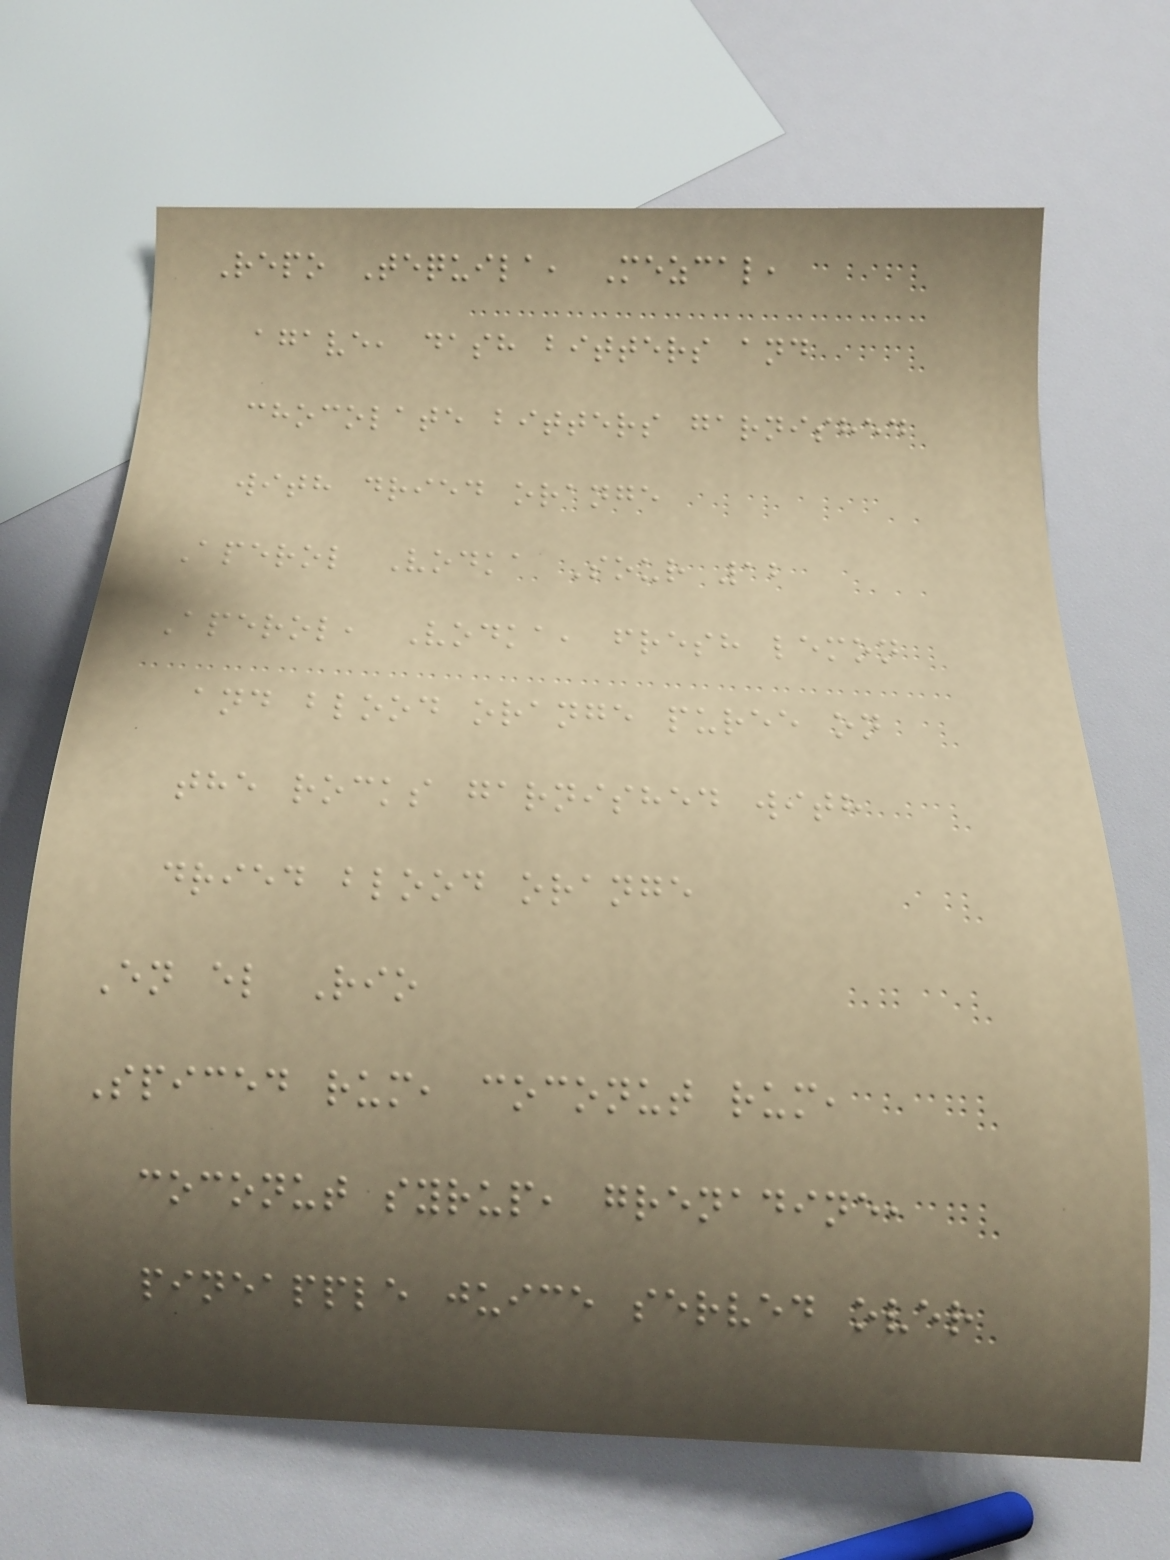Repo Tequila, Mezcal,
agave, dash bitters and
chocolate bitters garnished
with dried orange
Aperol Vodka Sour 12
Aperol, Vodka, fresh lemon
and blood orange puree on
the rocks garnished with
dried blood orange
En el Rio
Spiced rum, coconut rum,
coconut syrup, grenadine,
pineapple juice served over
